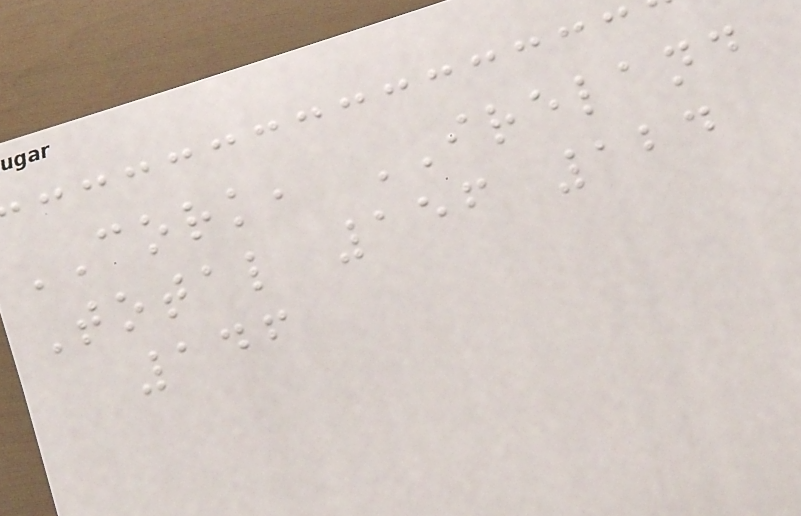CORK, IRELAND
Total 156 124
146
